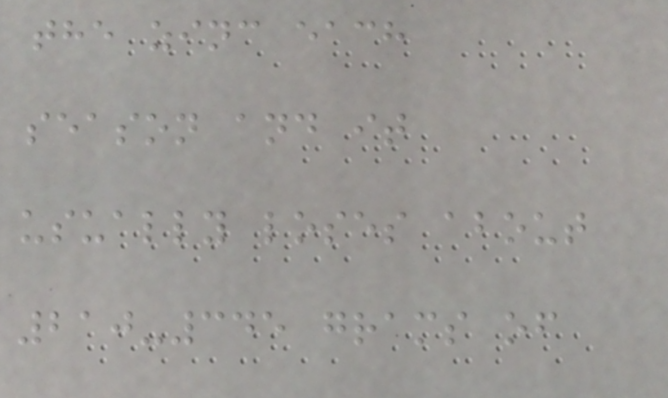the zinc each
season and it
usually loses about
210-345 grams of
